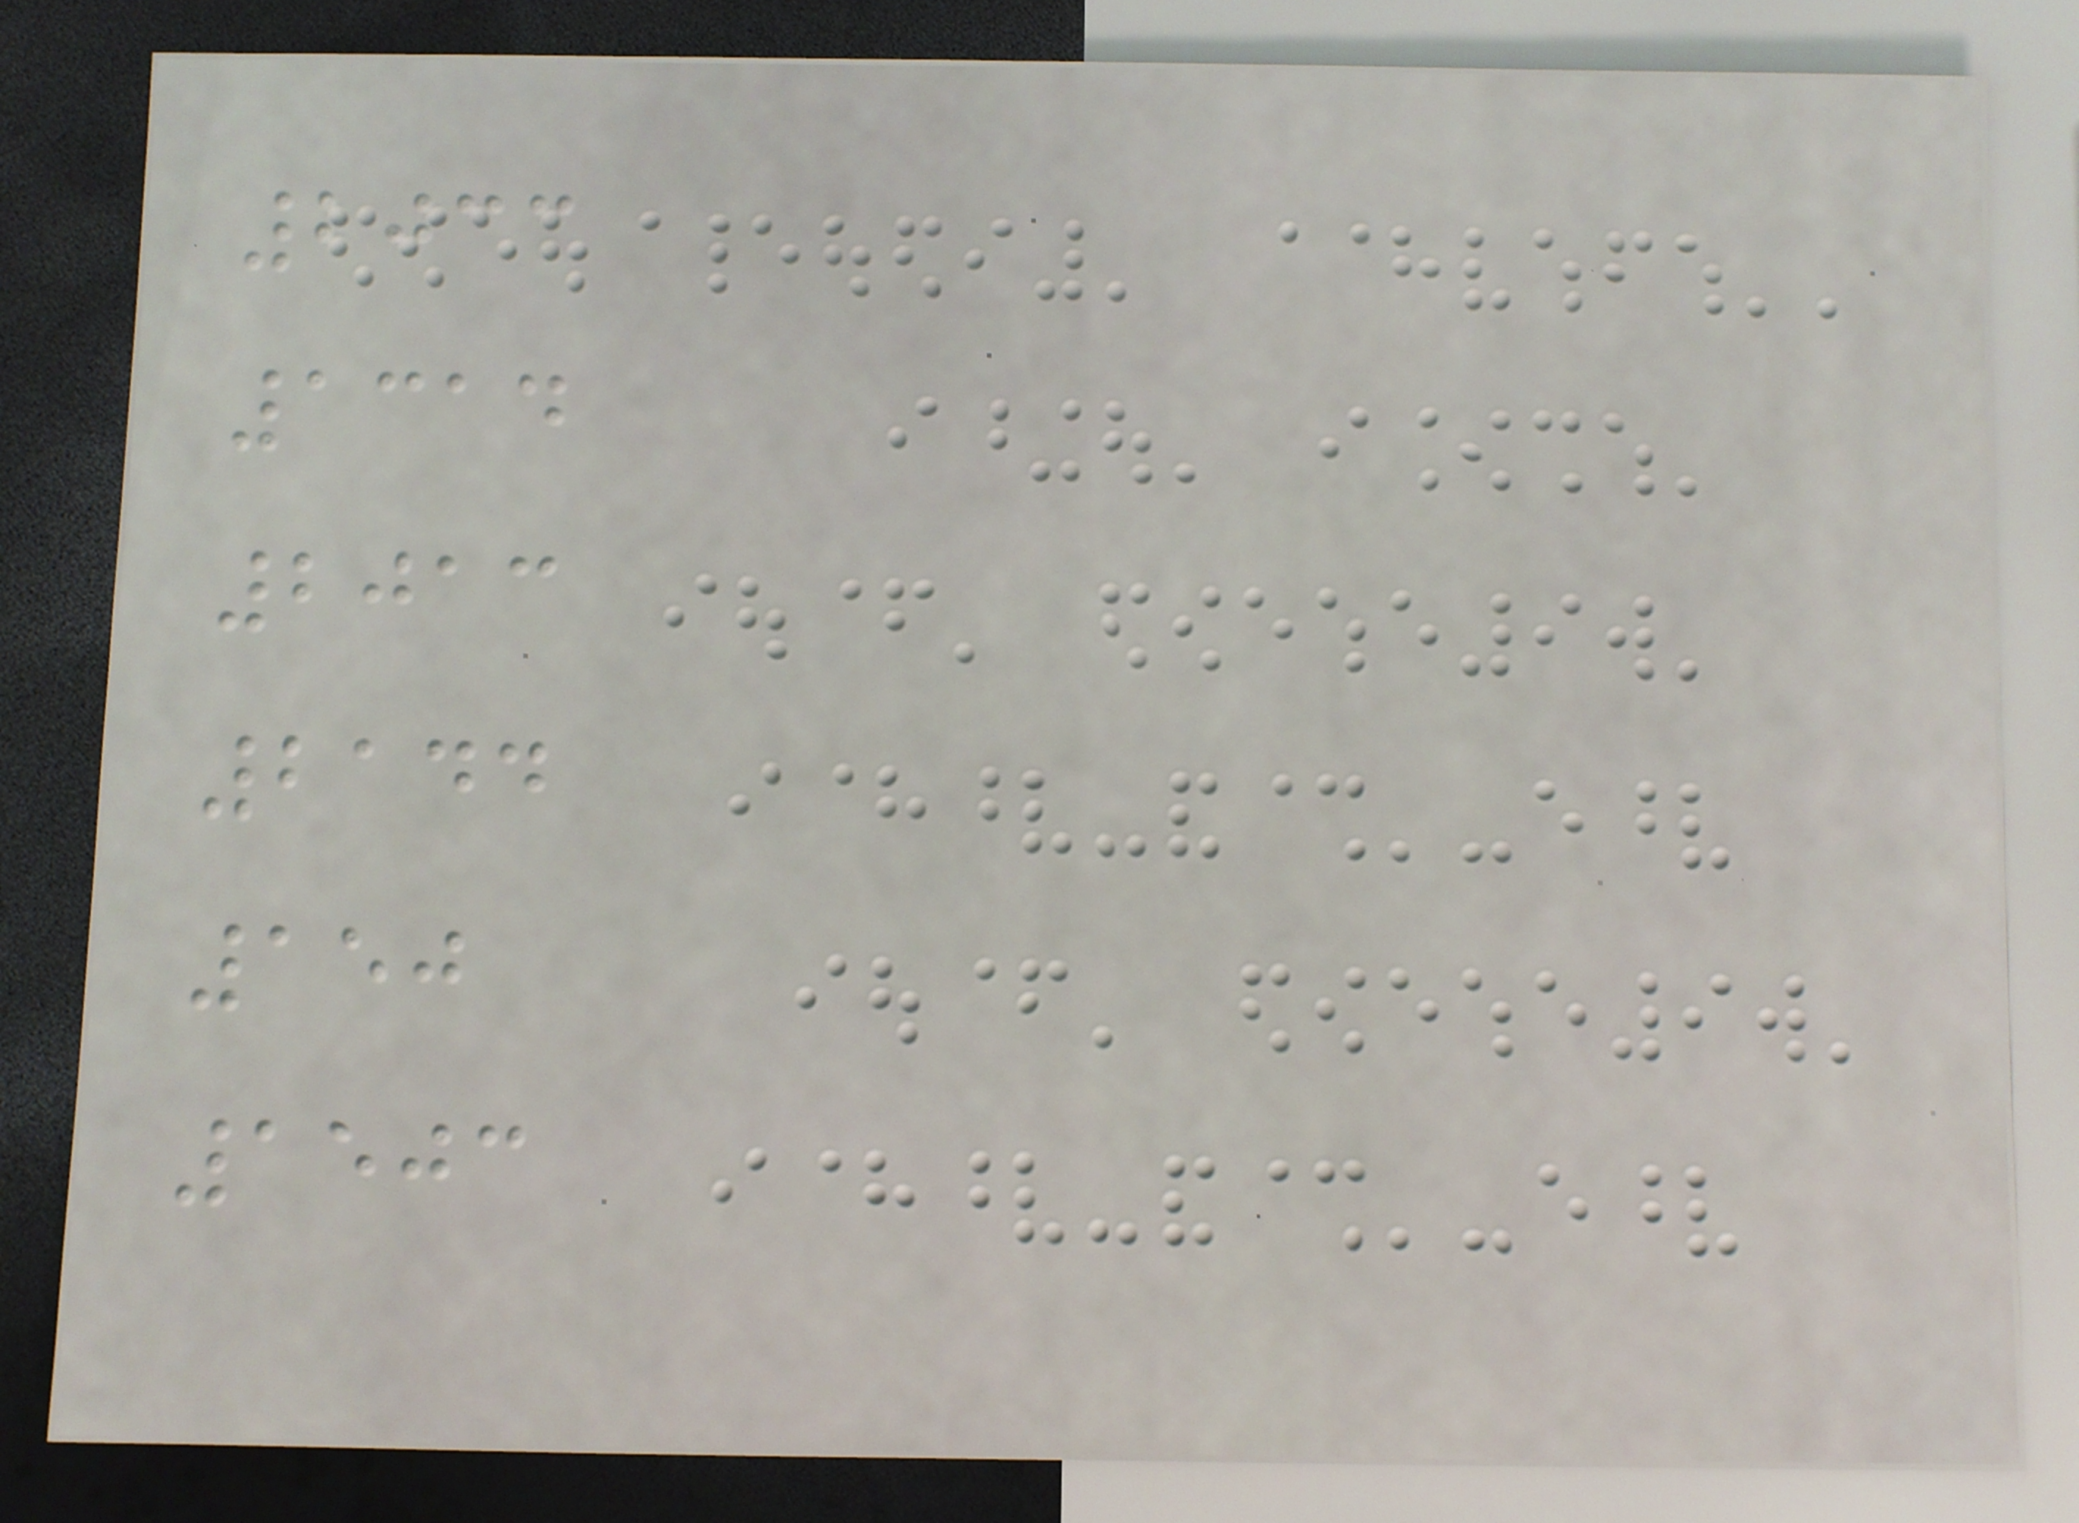2033
1314
2013
2144
150
1503
